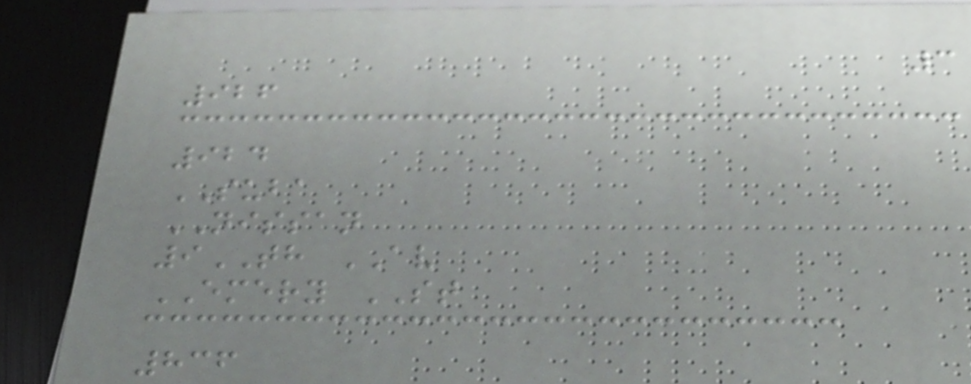3
926
924
SUBA
NISSAN
9TH AV
EMERY ST
836
